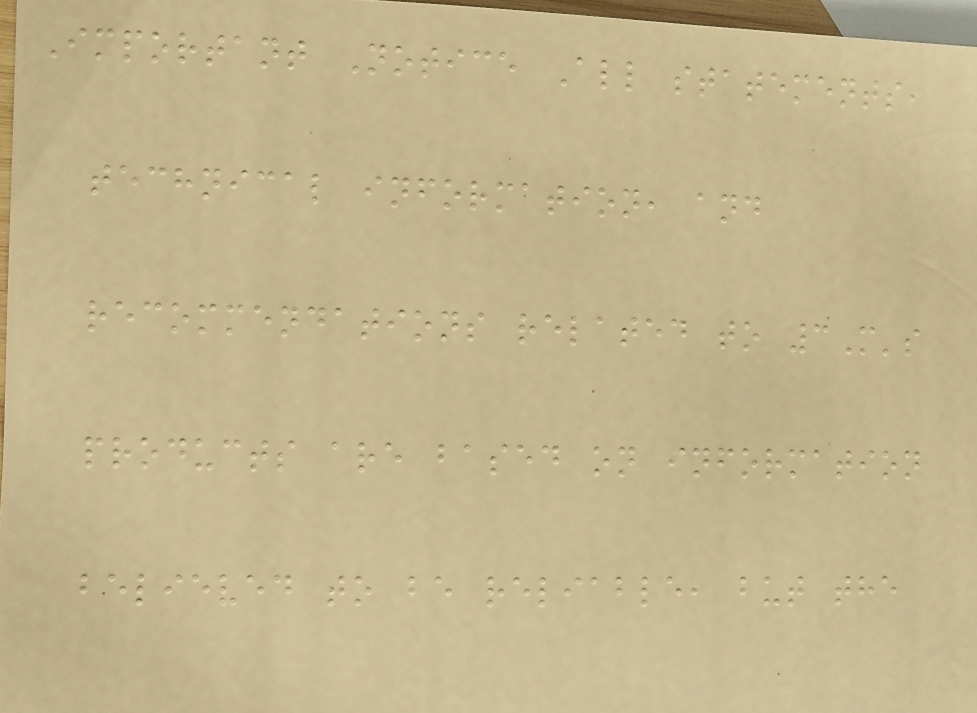Important Notice All statements,
technical information, and
recommendations related to 3M's
products are based on information
believed to be reliable, but the
